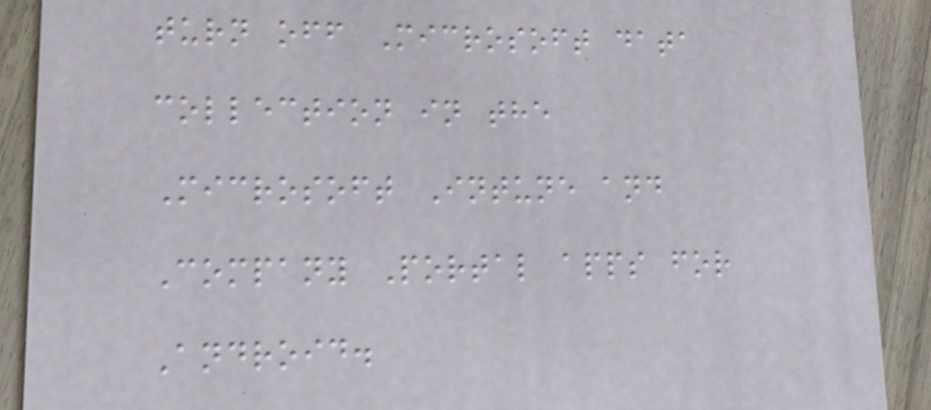turn off Microsoft data
collection in the
Microsoft Intune and
Company Portal apps for
Android.
